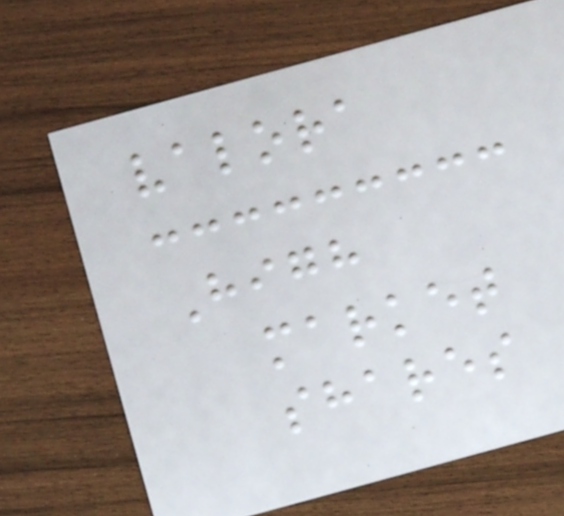valora
High
market
shares
